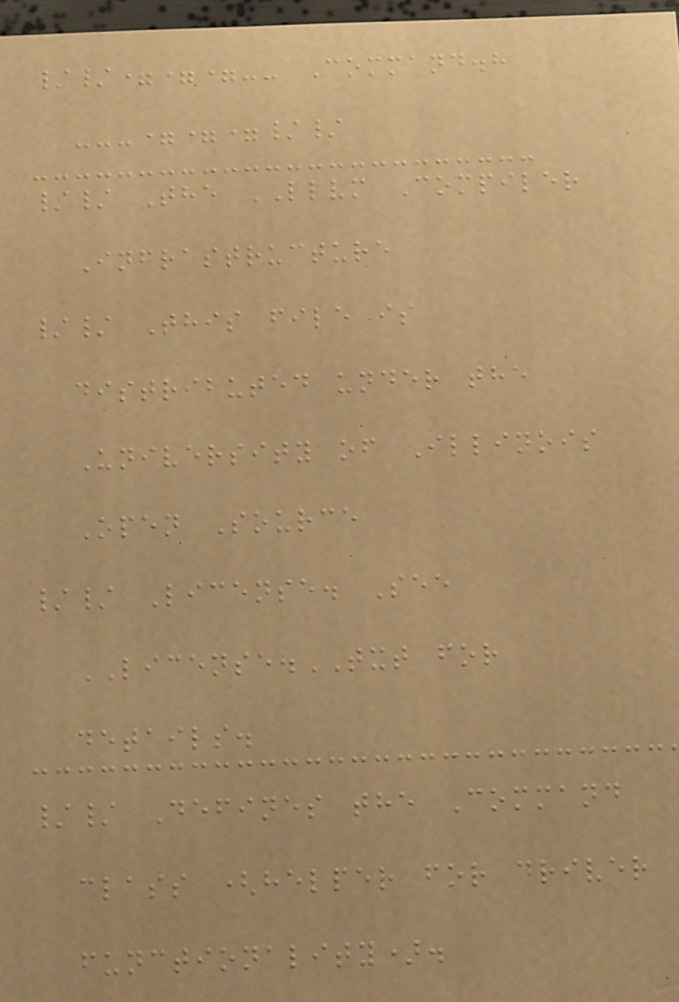//===-- Command.h
---===//
// The LLVM Compiler
Infrastructure
// This file is
distributed under the
University of Illinois
Open Source
// License. See
LICENSE.TXT for
details.
// Defines the Command
class (helper for driver
functionality).
